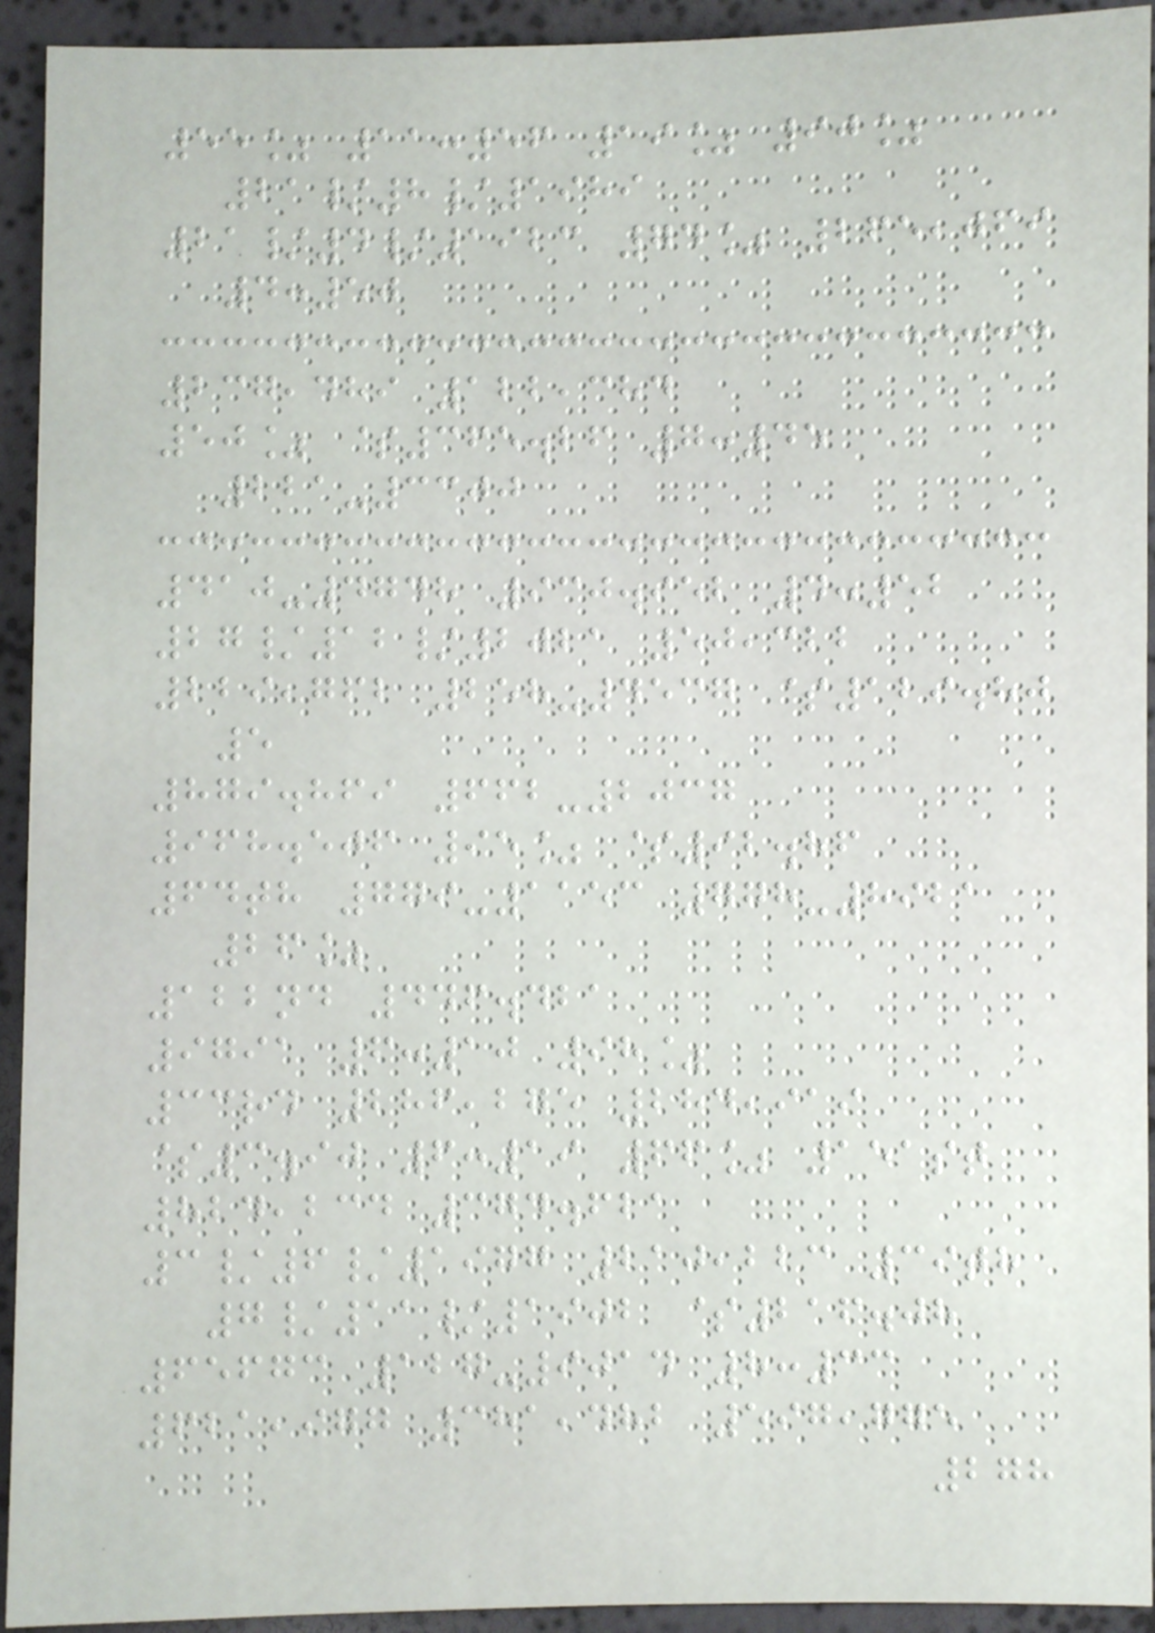55% 11:56 19% 90%
21/8/1989
21/4/1923 74% 265,069
4:50
237,489 122,384
50% $365.26 7:45
221-3300
410-4748 930.952 4:52
27/12/2021 50,322
229,762 258-4537 $129.80
5
879.869 662-2037
968.506 95% $92.86
64th 779-1153 778-8921
26%
122nd 446.421
9791 6:10 98%
33rd 286,275 284,919
$3.90 6:19 66% 151st
824,234 374.621
3/6/1977 210,223 39th
7/11/1902 $216.08
65673 127-9014 8:33
621,977 381,482 597,775
278
